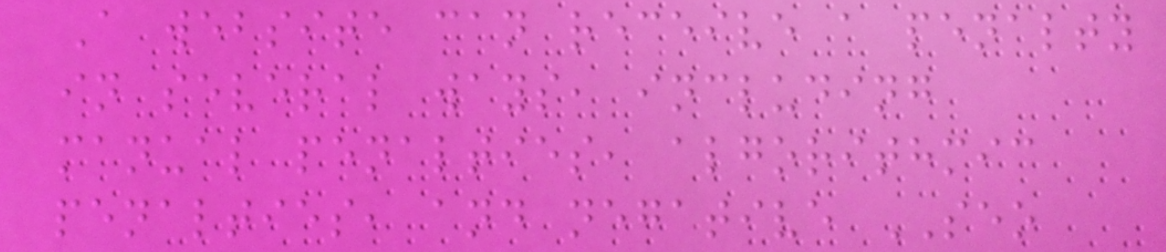A website can receive a penalty
in several ways, including
manual penalties, algorithmic
penalties, and negative SEO
